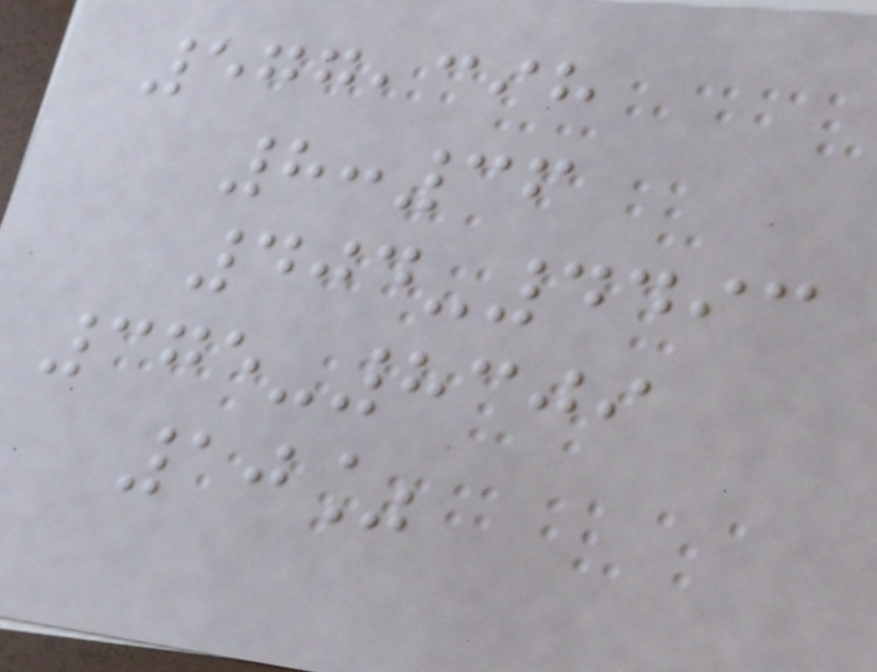577,398
8:36
404-4493
375-8309
10%
